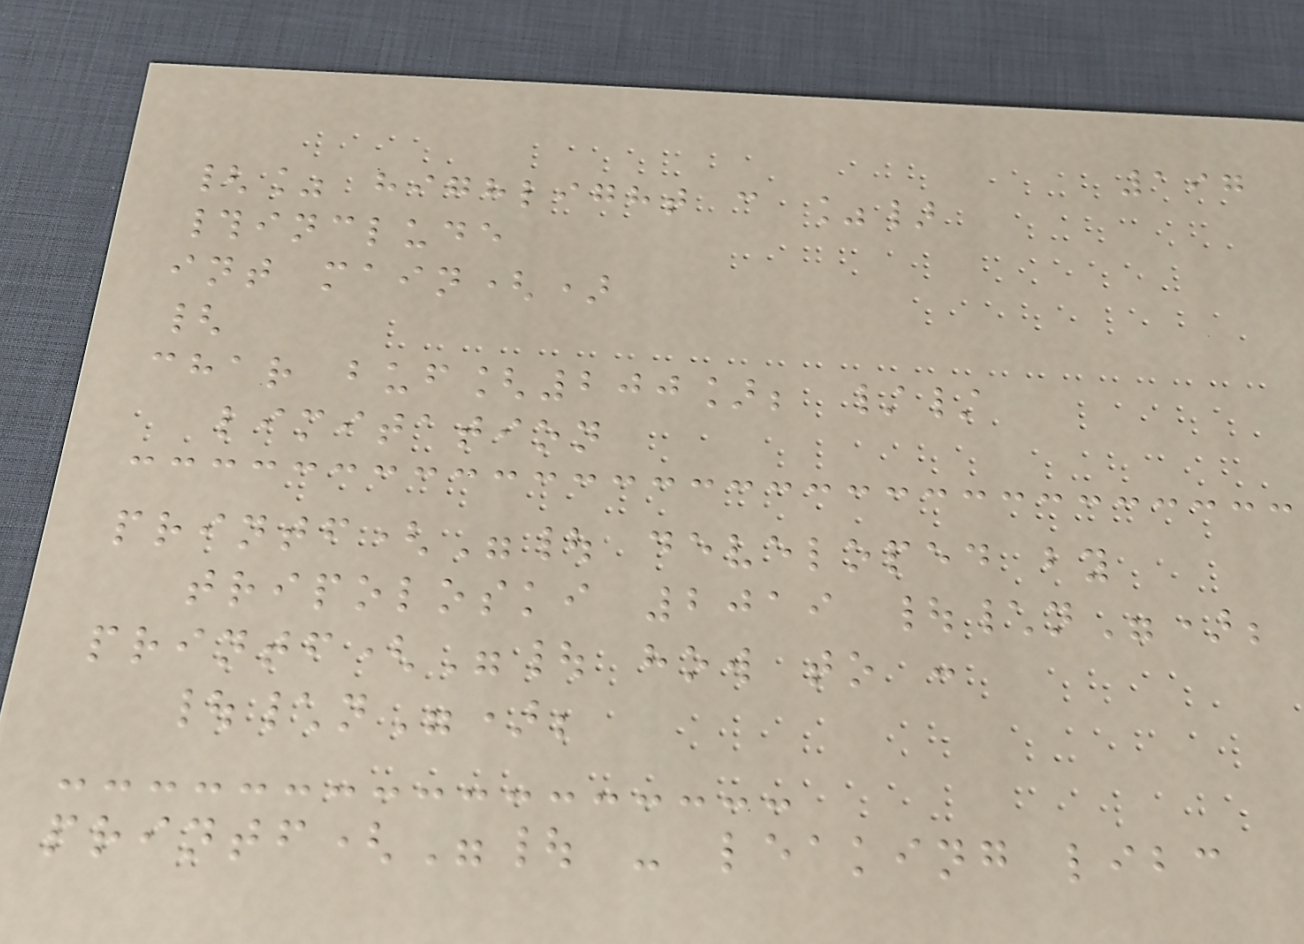197
{% highlight c %}
#include
int main()
{
char buf[200]; //
limitation
printf("| developed by
tripoloski 2019 |\n");
printf("| how to :
|\n");
printf("| - leaking libc
